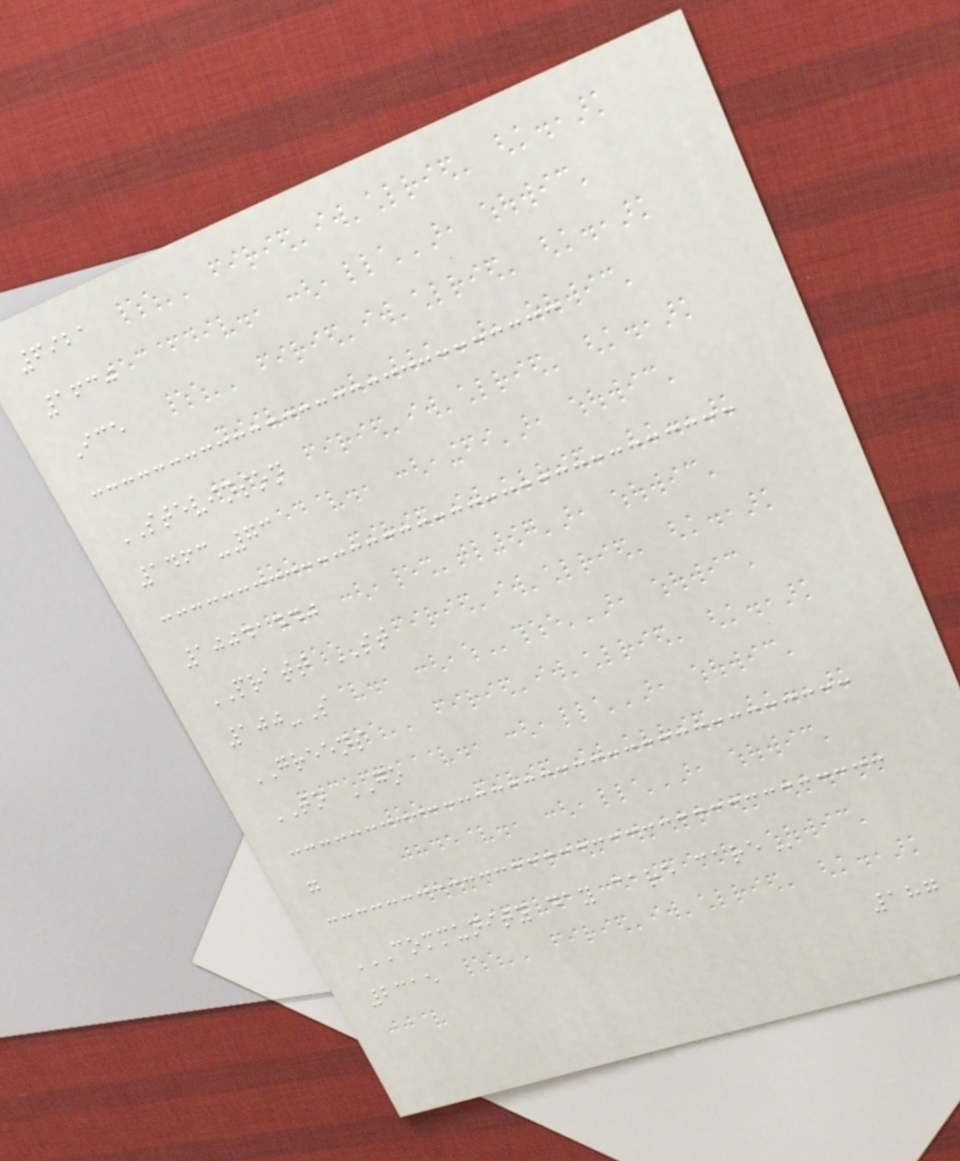6921
1630
Ice
STEVINSON
1463-73
10041440
PRATT ST
100-S
GREENS
TO GO
g
COMMUNITY DAY CARE CARE
2315
187
